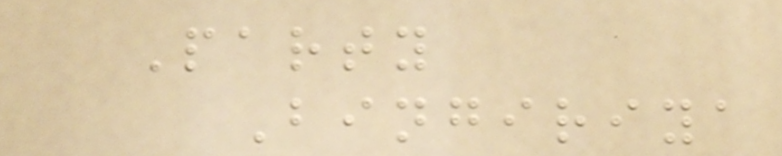Party
Bingiriya
